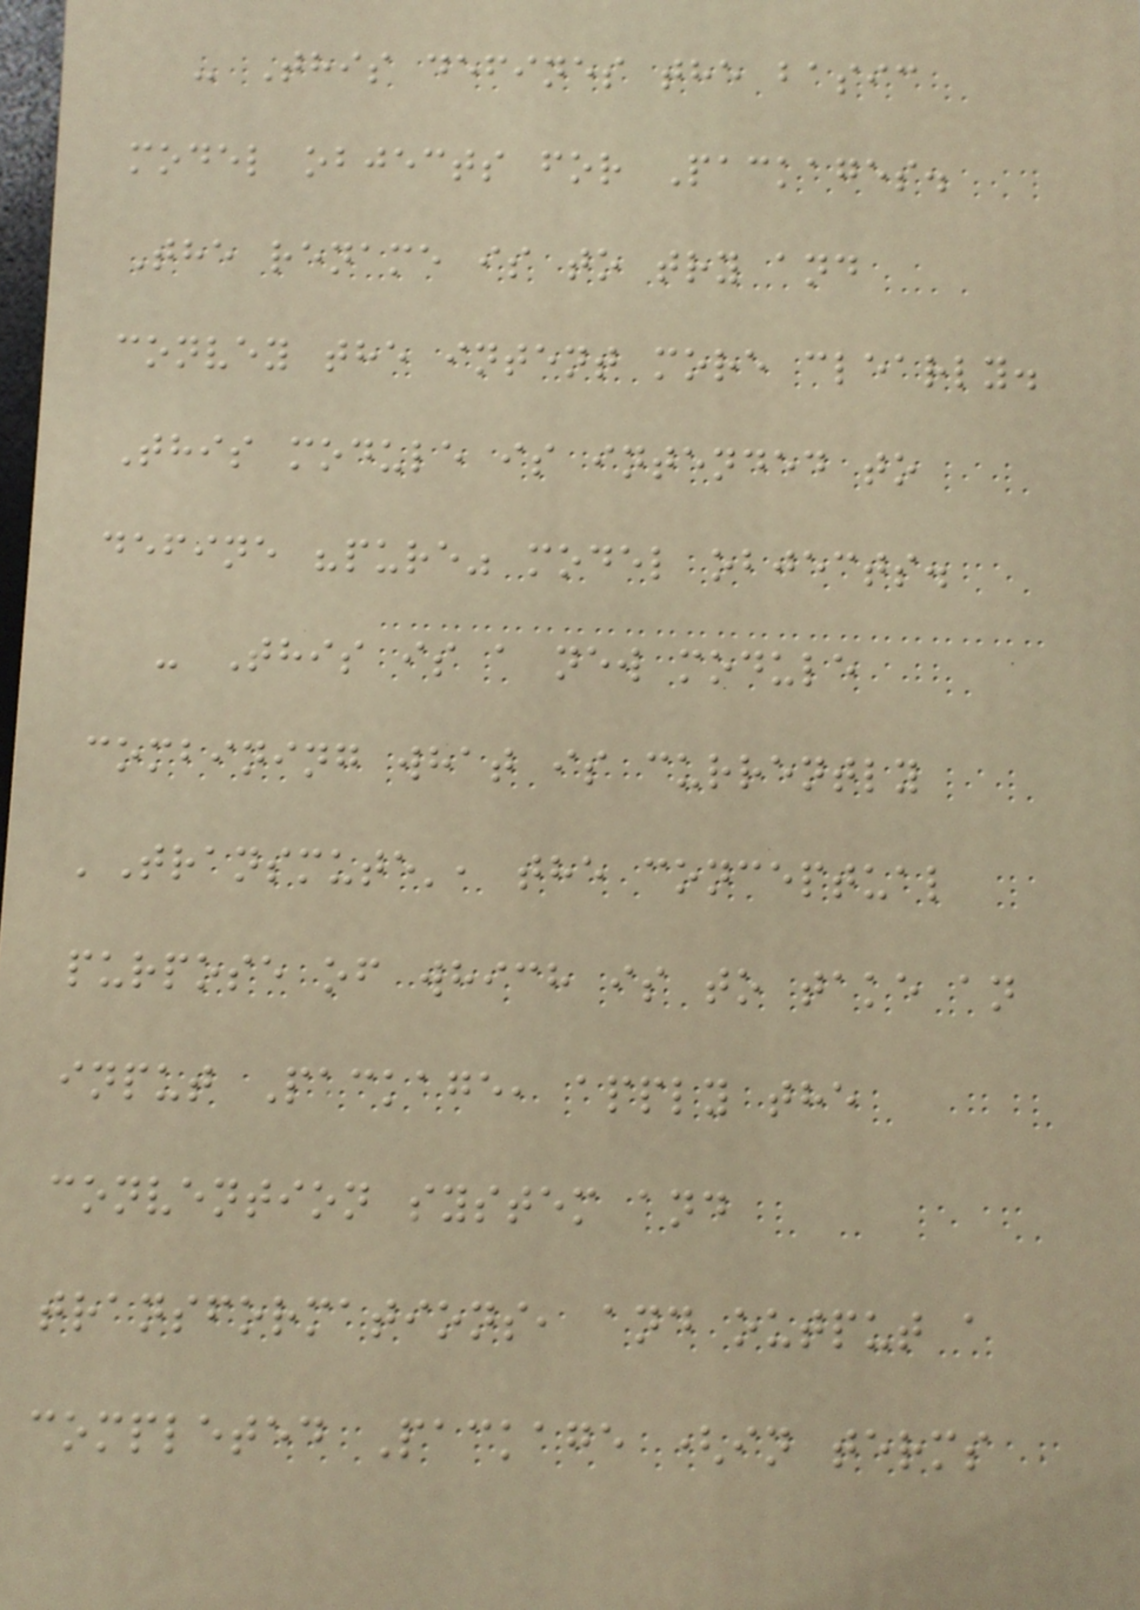- This defines the basic
model objects for Packages.
The rename is to try and
convey the intent more clearly.
This module is intended to
define "pure" model objects.
- This is a new module
combining what is currently
'Transmute', the conceptual
purpose of which is to take an
input Package, apply the
convention system and
transformations, and output a
completed Package (in terms
